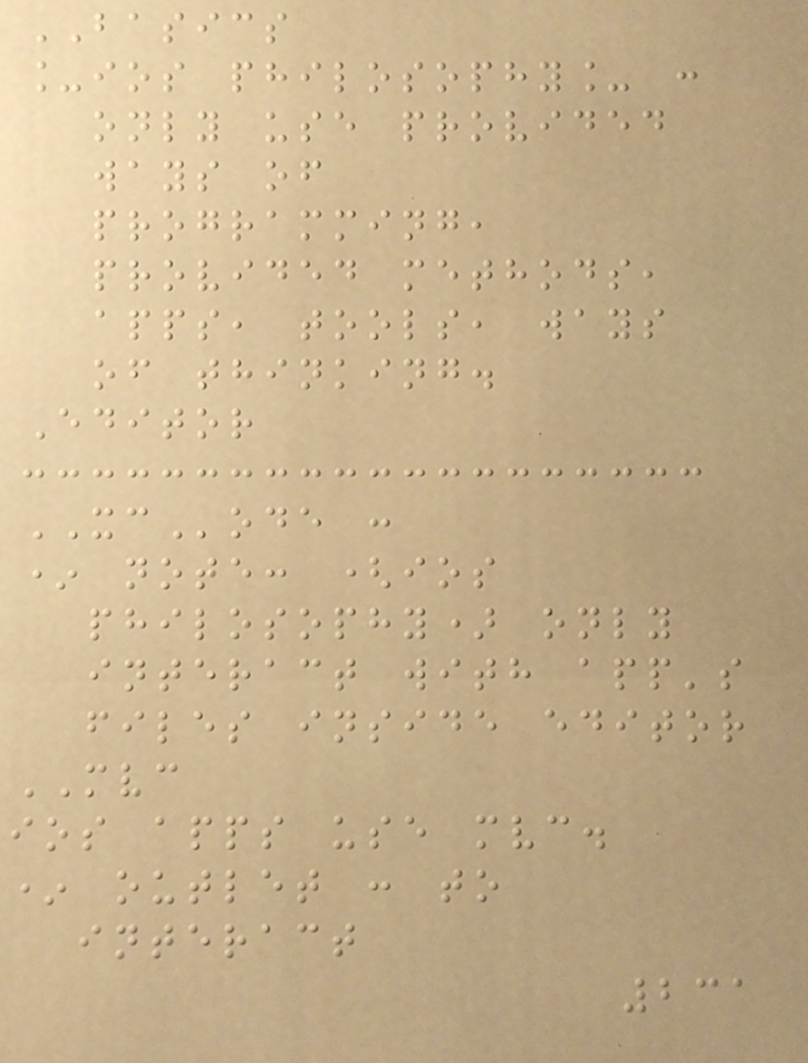BASICS
_ios philosophy_ :
only use provided
ways of
programming,
provided methods,
apps, tools, ways
of thinking.
Editor
XCode :
* note: (ios
philosophy) only
interact with app's
files inside editor
MVC
ios apps use mvc.
* outlet : to
interact
231
